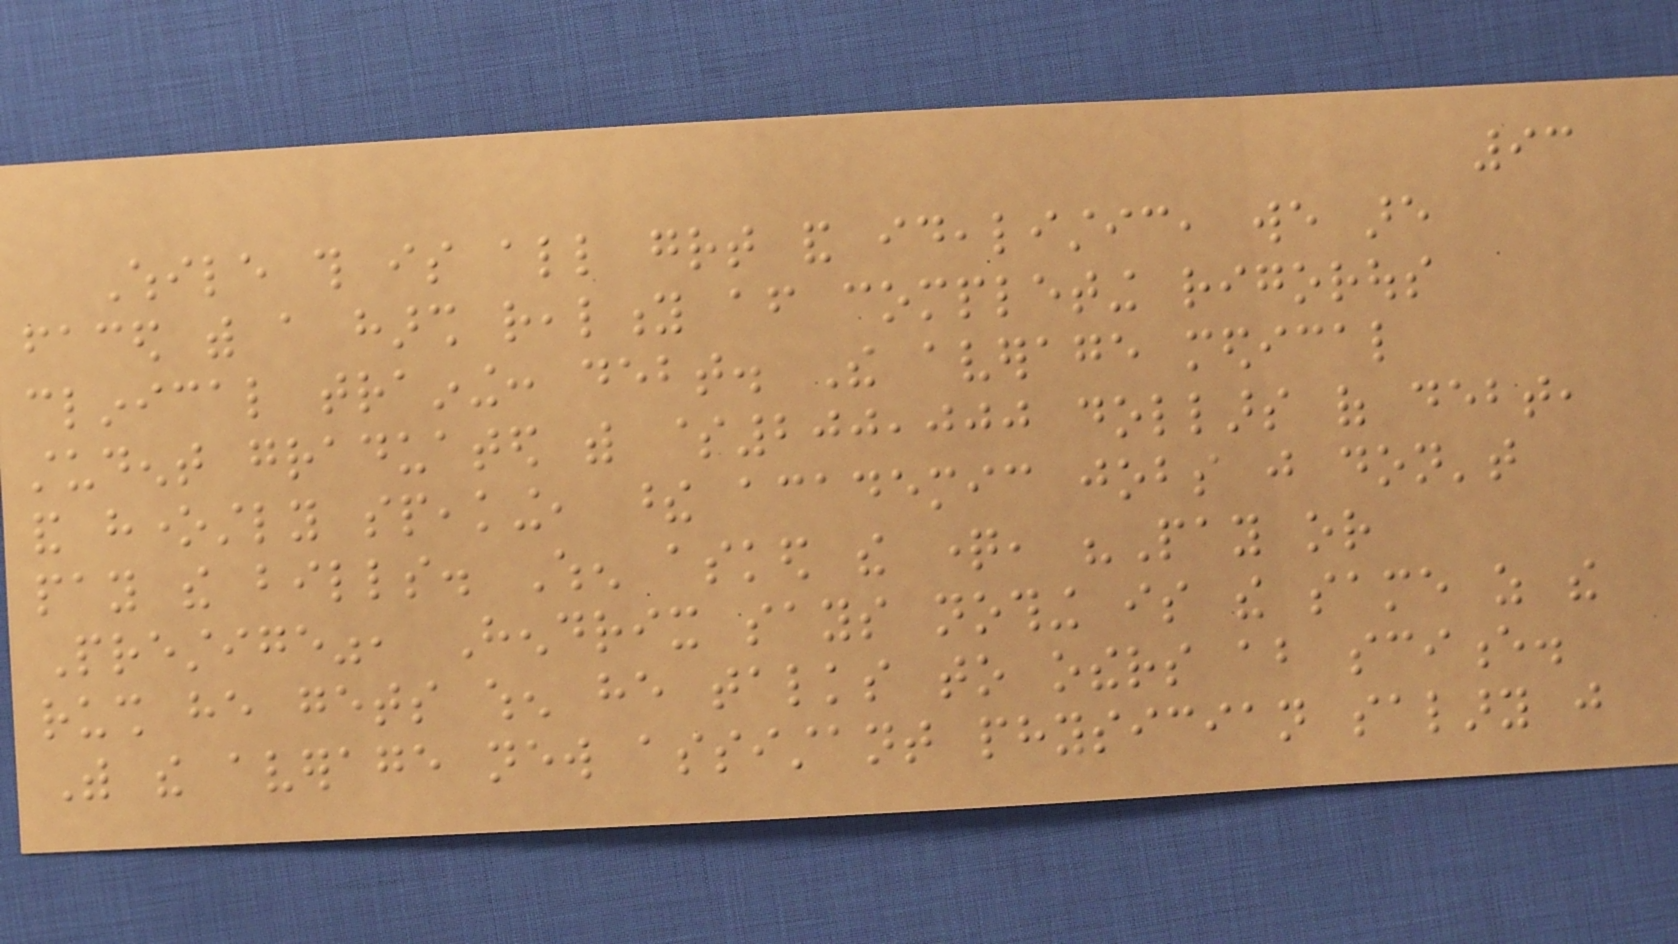93
While this is all great and idealistic, we are
faced with a harsh reality after completing rigorous
clinical training: debt. The average medical
student graduated with $200,000 dollars of debt,
and honestly speaking, these academic jobs just don't
pay the bills. When asked the question, "Pay or
Prestige", Hendrix says nothing is the same as the
rush he gets when he talks to others about science.
With the average new assistant physician salary just
